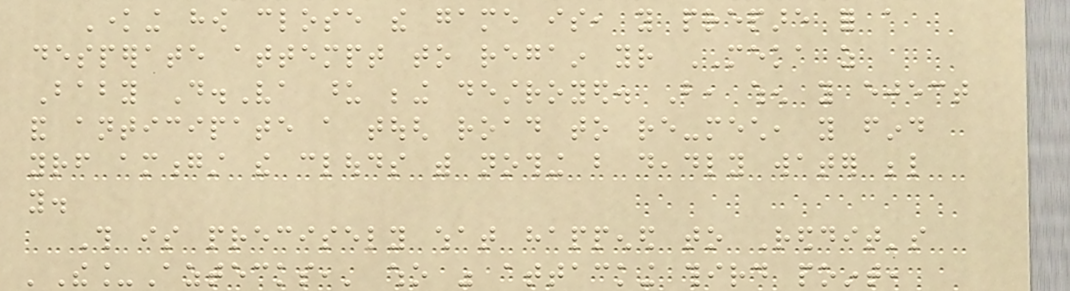Knowing how close the game is, you prepare for a
desperate attempt to regain your MEKA as
Baby D.Va upon being destroyed. But, when you eject
and anticipate a tough road to re-mech, you find
yourself amongst the clouds with nothing but deadly water below
you.
This is precisely what happened to Reddit's
'The_Aztecks,' who was attacking third point,
